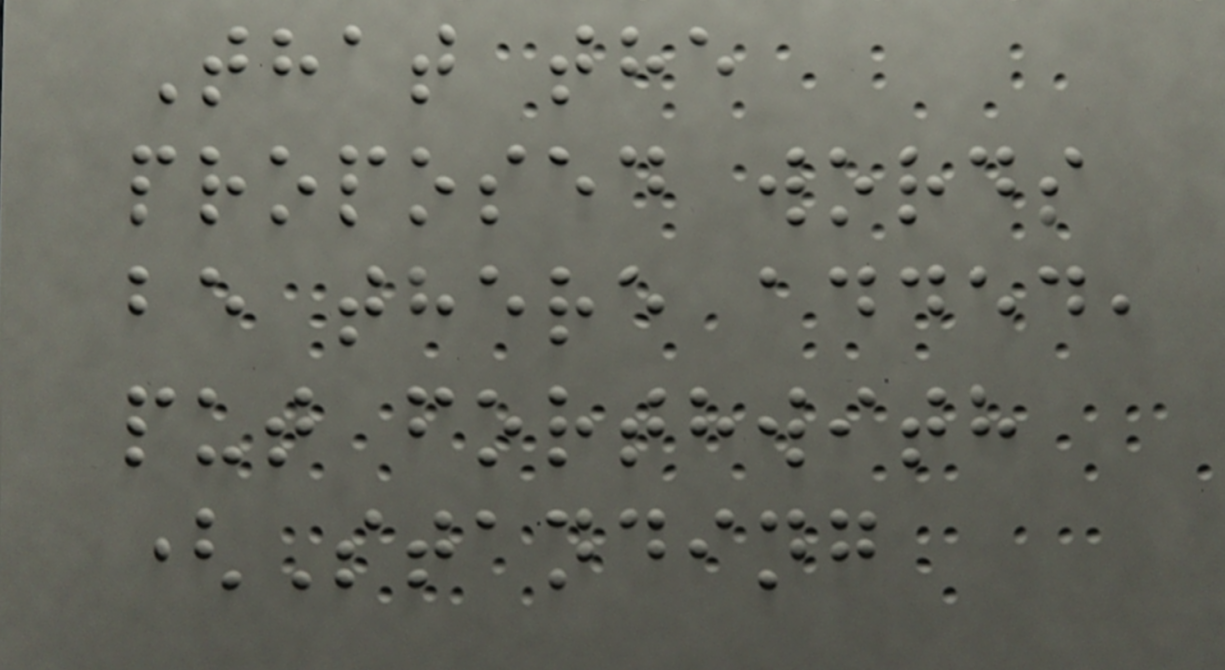That the
proposed words
be there added,
put forthwith
(Standing
